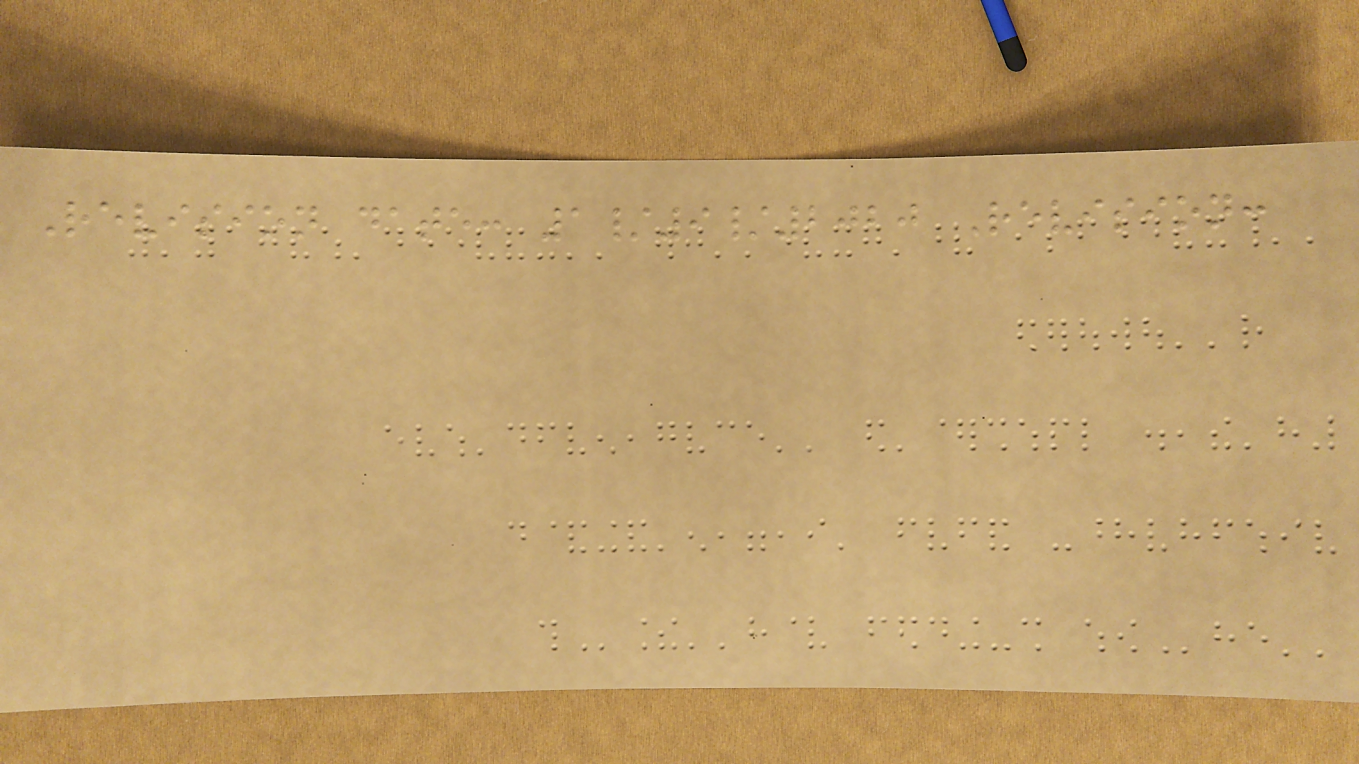Revision date: 1/9/2020 Revision:
